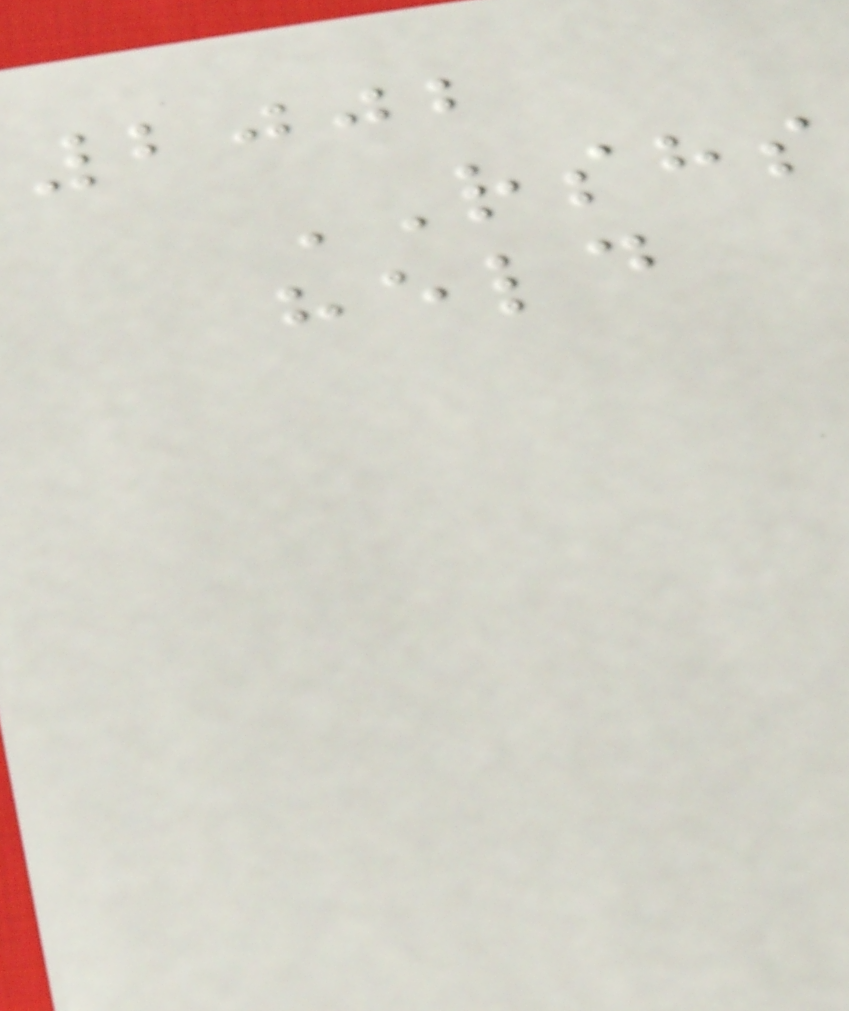2002
RSHS
held
